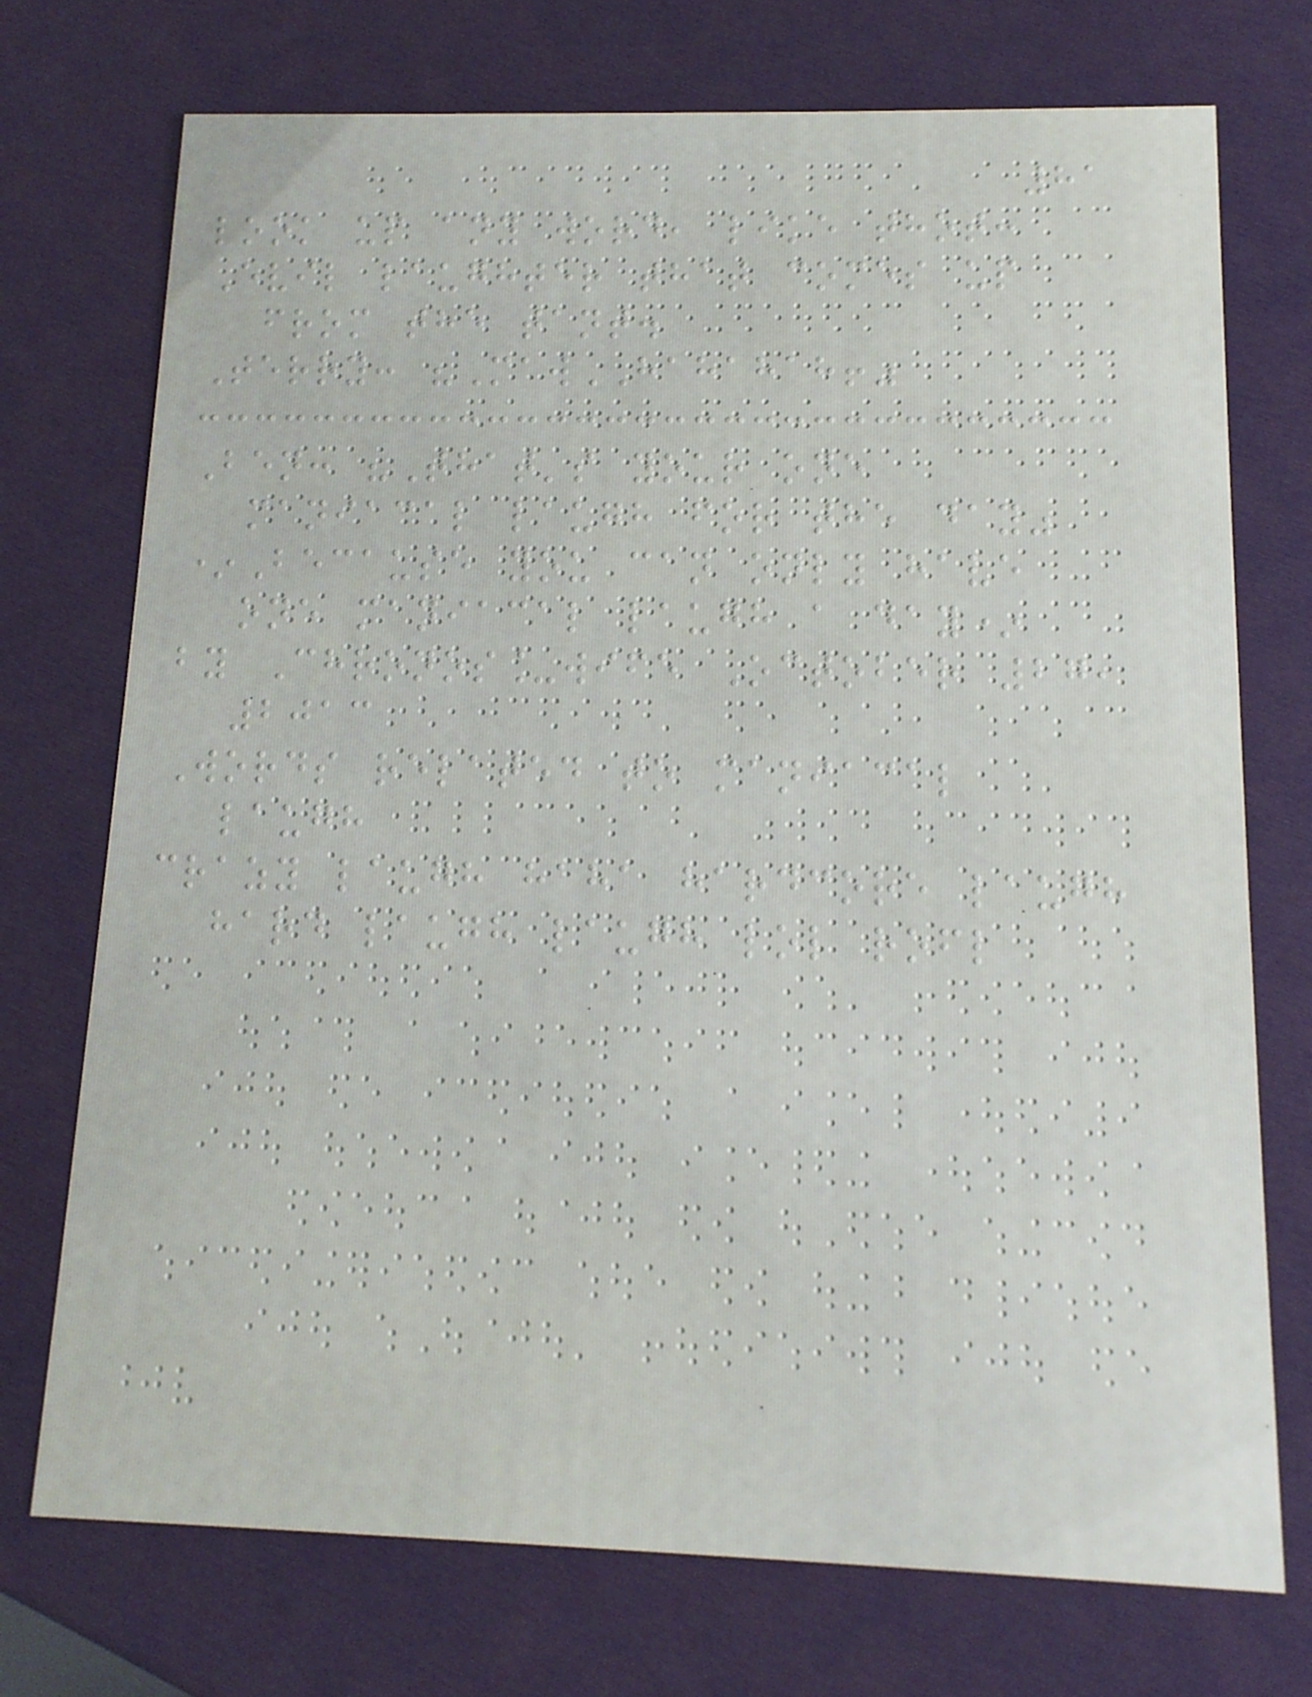81
look up any word, like thot:
Evil laughter that comes up
from the tant.
Terry: "MawHAHAHAH!"
Ben: "That's your one
maniacal laugh for the day"
*Because you can only have
one maniacal laugh a day*
by Chronos_wife October 27,
2013
Words related to maniacal
laugh
crazy laugh haha hardcore laugh
hard laugh laugh lol rofl
